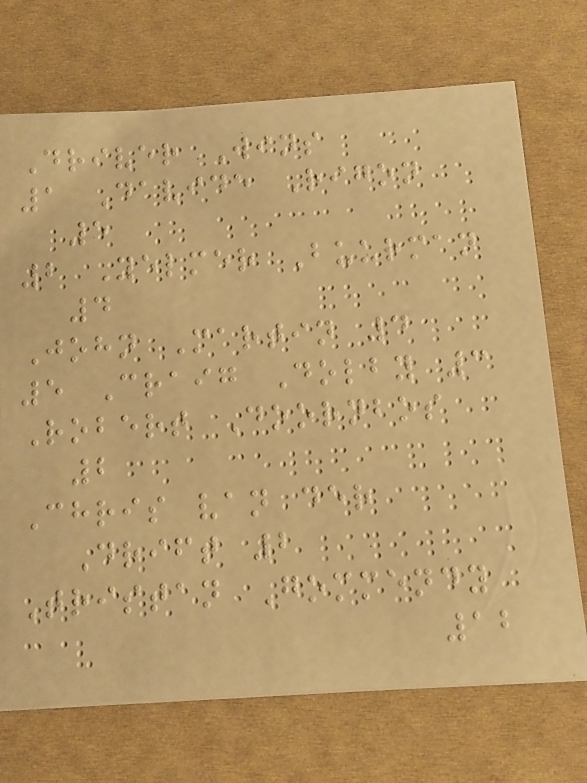Driver Wins
1 Davide Rigon
5
2 Yelmer Buurman
4
John Martin 4
5 Craig Dolby 3
Robert Doornbos
2
Chris van der
Drift 2
Tristan Gommendy
12
